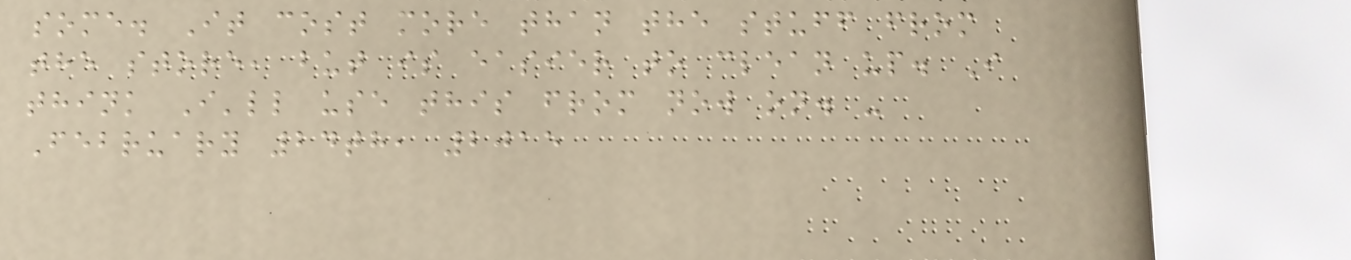some. It cost more than the stuff from
the store, but is easier to clean up. I
think I'll use this from now on. -
February 24th, 2015
